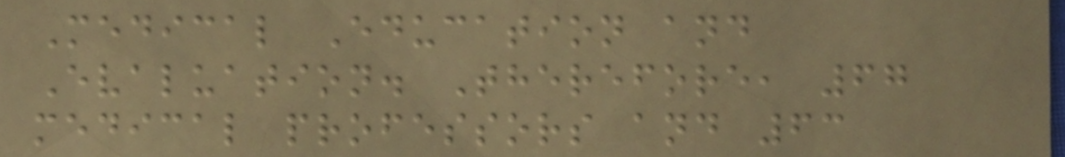Medical Education and
Evaluation. Therefore, 67
medical professors and 63
